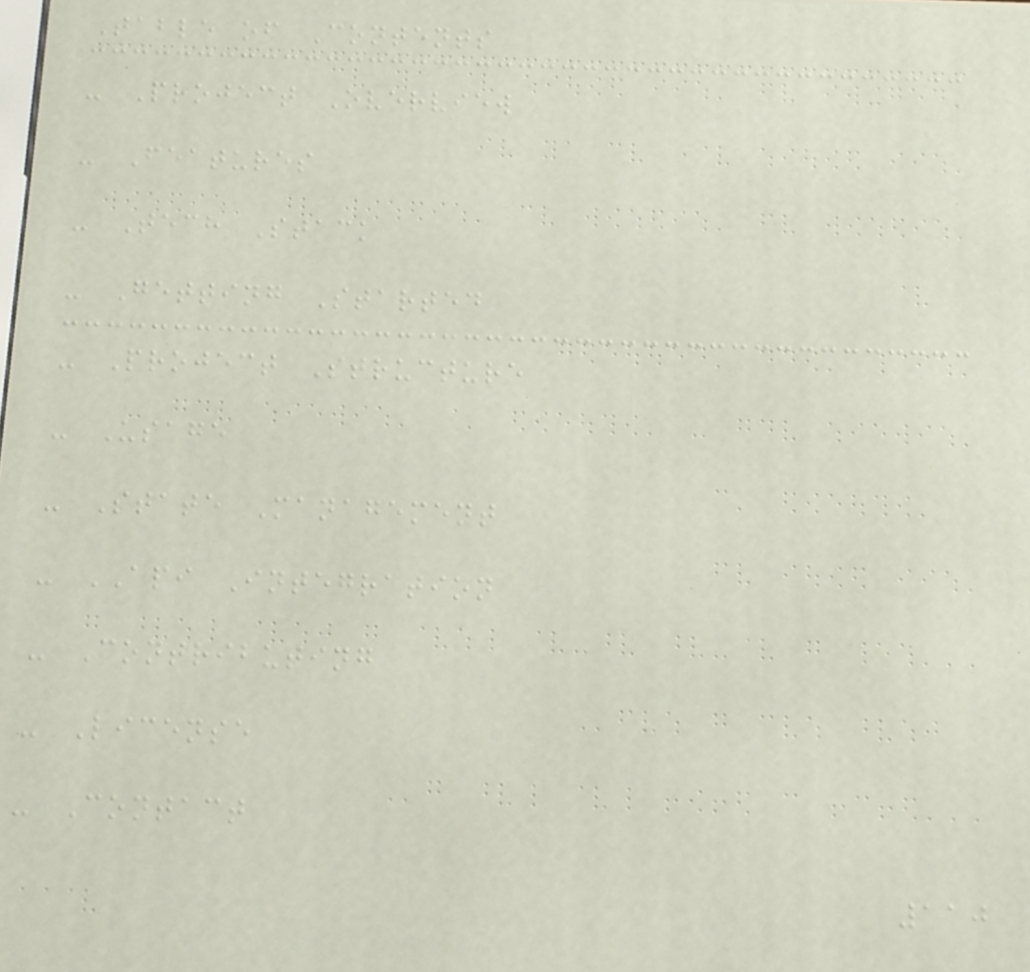Table of Contents
- Project Overview
- Features
- Tech Stack
- Getting Started
- Project Structure
- Usage
- State Management
- API Integration
- Contributing
- License
- Contact
110
